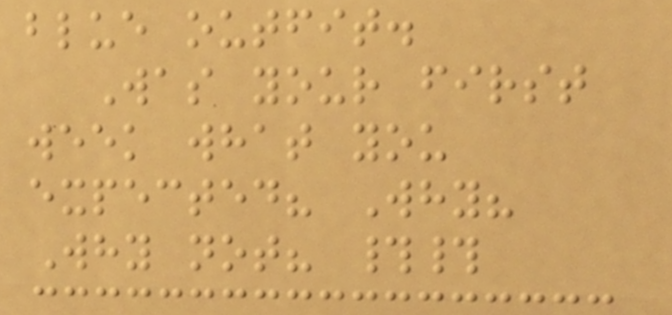blue outfit.
Was your first
week what you
expected? Why?
Why not? ##
